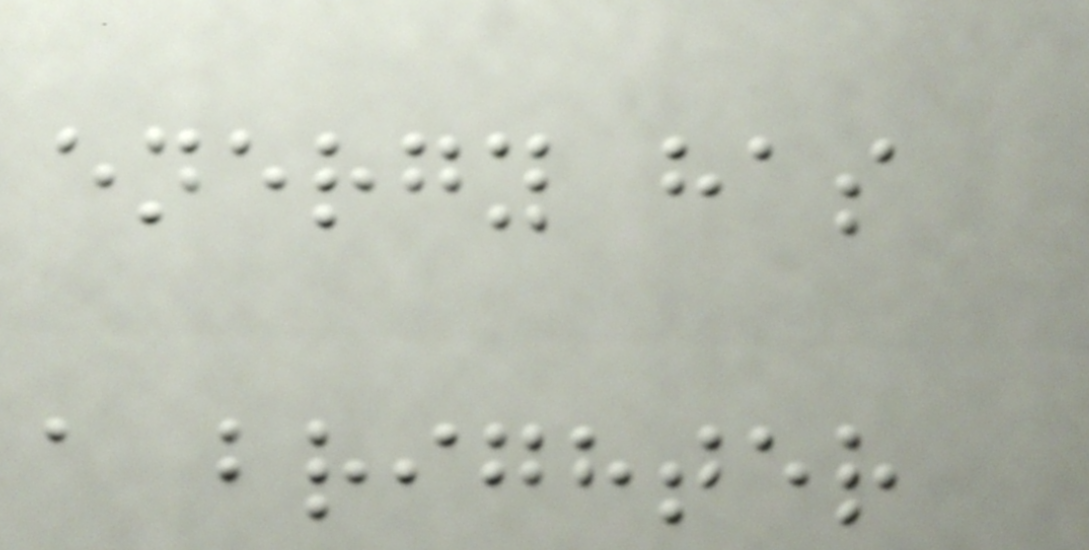energy has
a brighter
